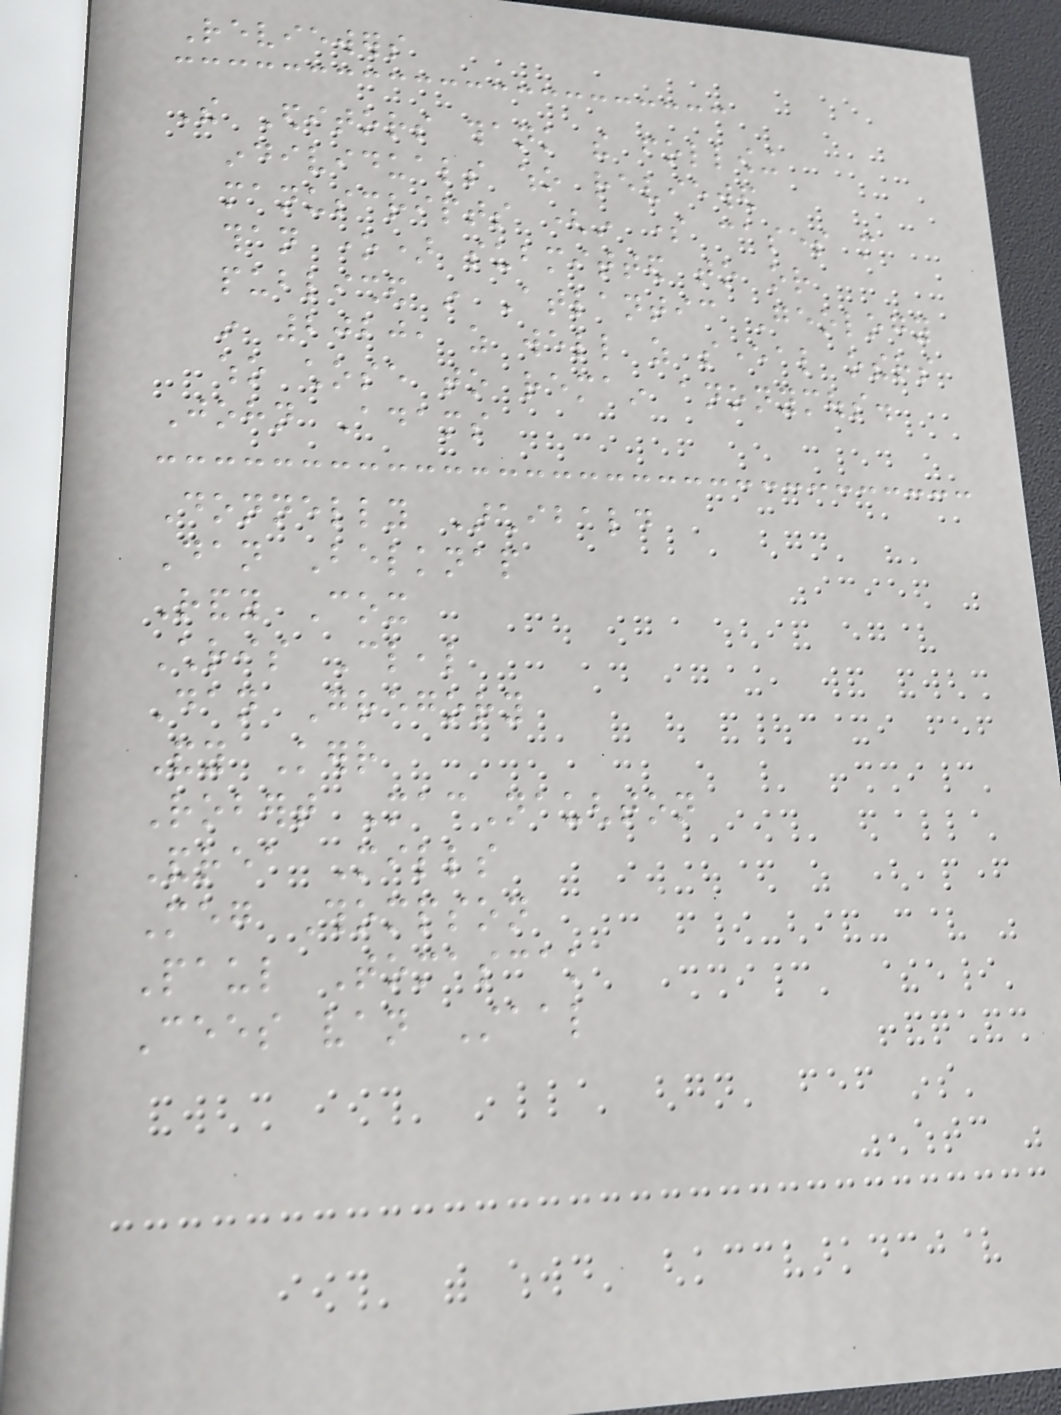Reviewers
The Editors thank the following
individuals who reviewed
manuscripts (in some cases more
than one) submitted to or
published in Atlantic Geology
in 2020, as well as several others
who chose to remain anonymous.
John Adams
Donnelly Archibald
Dan Belknap
Randy Cox
Chris Cleal
Dan Gregory
Andy Kerr
Robert MacNaughton
Andrea Mills
Meg Thompson
Paul Tomascak
Cees van Staal
